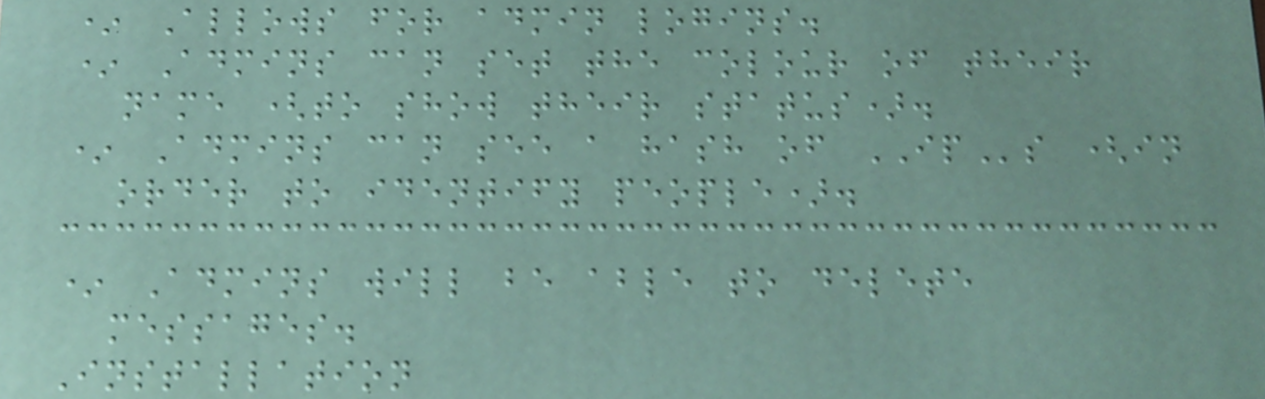* Allows for admin logins.
* Admins can set the colour of their
name (to show their status).
* Admins can see a hash of IPs (in
order to identify people).
* Admins will be able to delete
messages.
Installation
